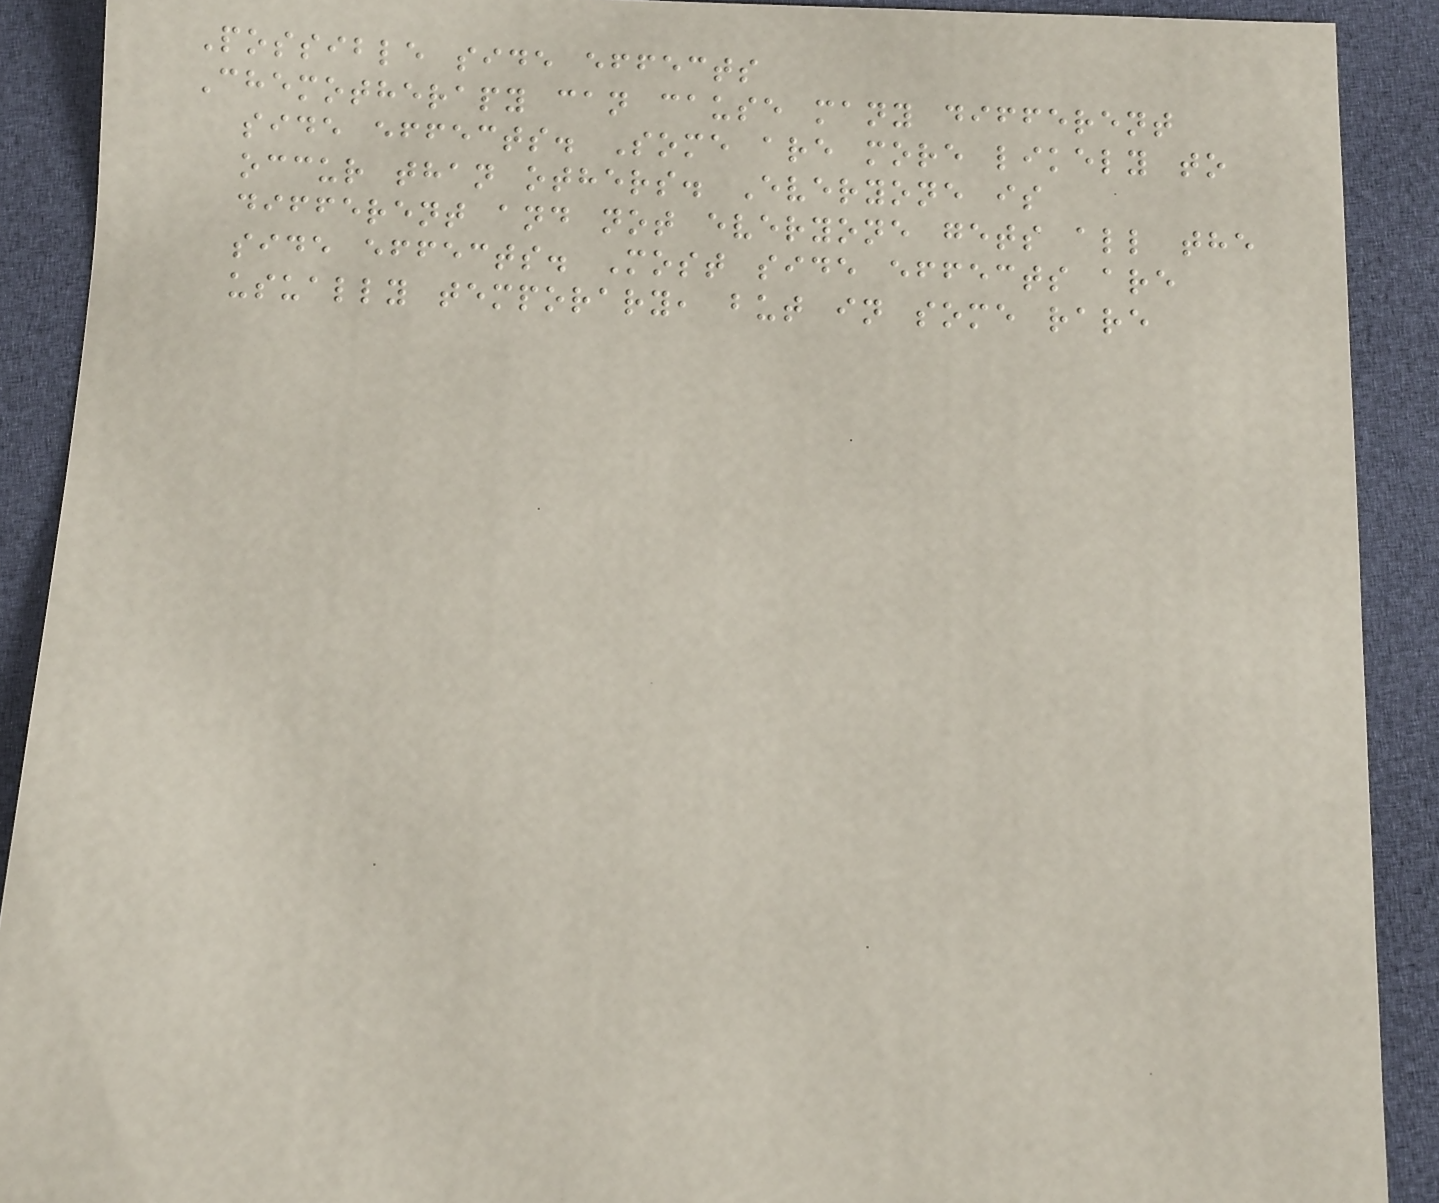Possible side effects
Chemotherapy can cause many different
side effects. Some are more likely to
occur than others. Everyone is
different and not everyone gets all the
side effects. Most side effects are
usually temporary, but in some rare
